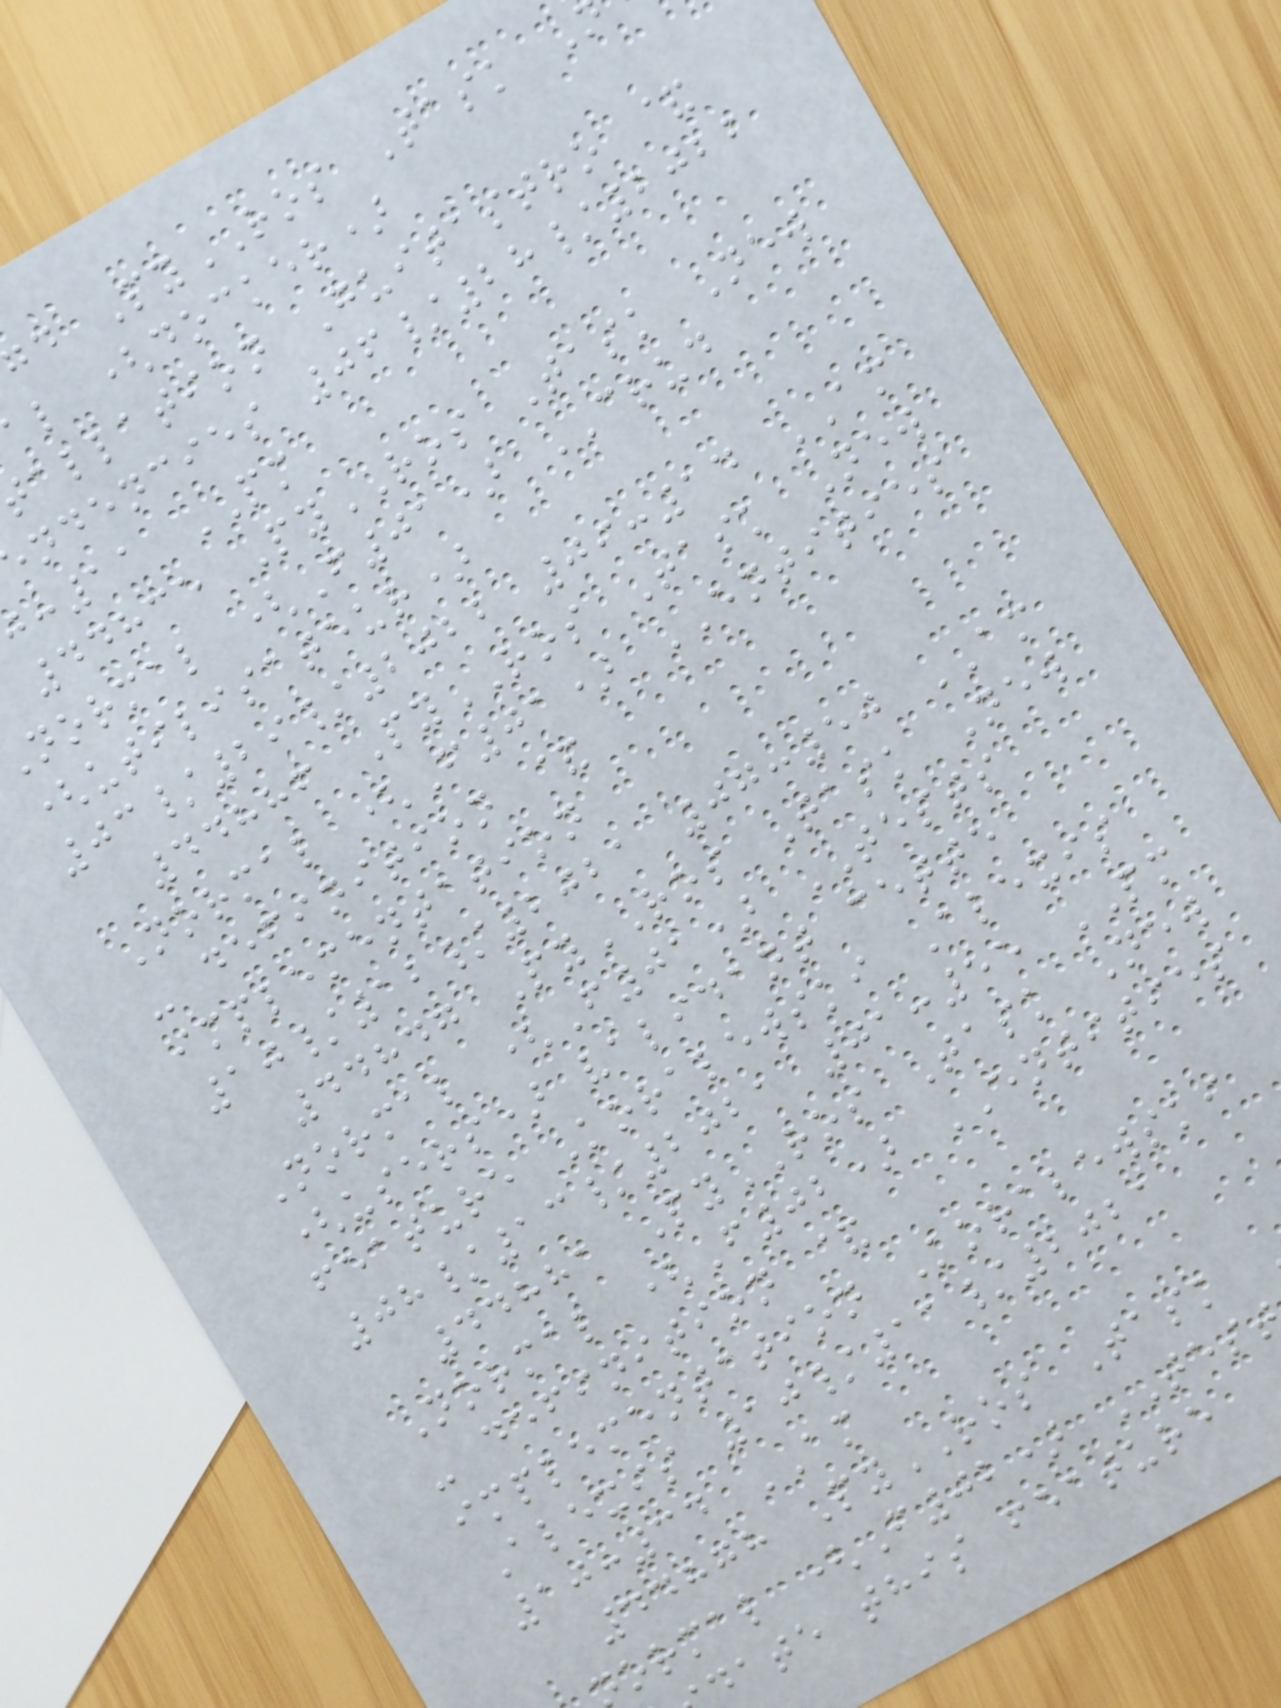d PyROS Task
l (docker)
allation Guitastro &
ndencies 06/28/2022
:11 PM
44835 PyROS Task New
normal (F01) CRUD
(utilisateur)
03/29/2022 09:14 AM
44886 PyROS Task New
Normal (F01) ENTITIES
- definition &
implementation
10/12/2021 07:50 AM
44847 PyROS Task New
Normal (F01) TESTS
(users) validant cette
feature Koralewski Alexis
08/13/2021 01:55 PM
44881 PyROS Task New
Normal (F02) ENTITIES
- definition &
implementation Koralewski
Alexis 10/11/2021
10:34 AM
44878 PyROS Task
ormal (F02) TES
date this feature
